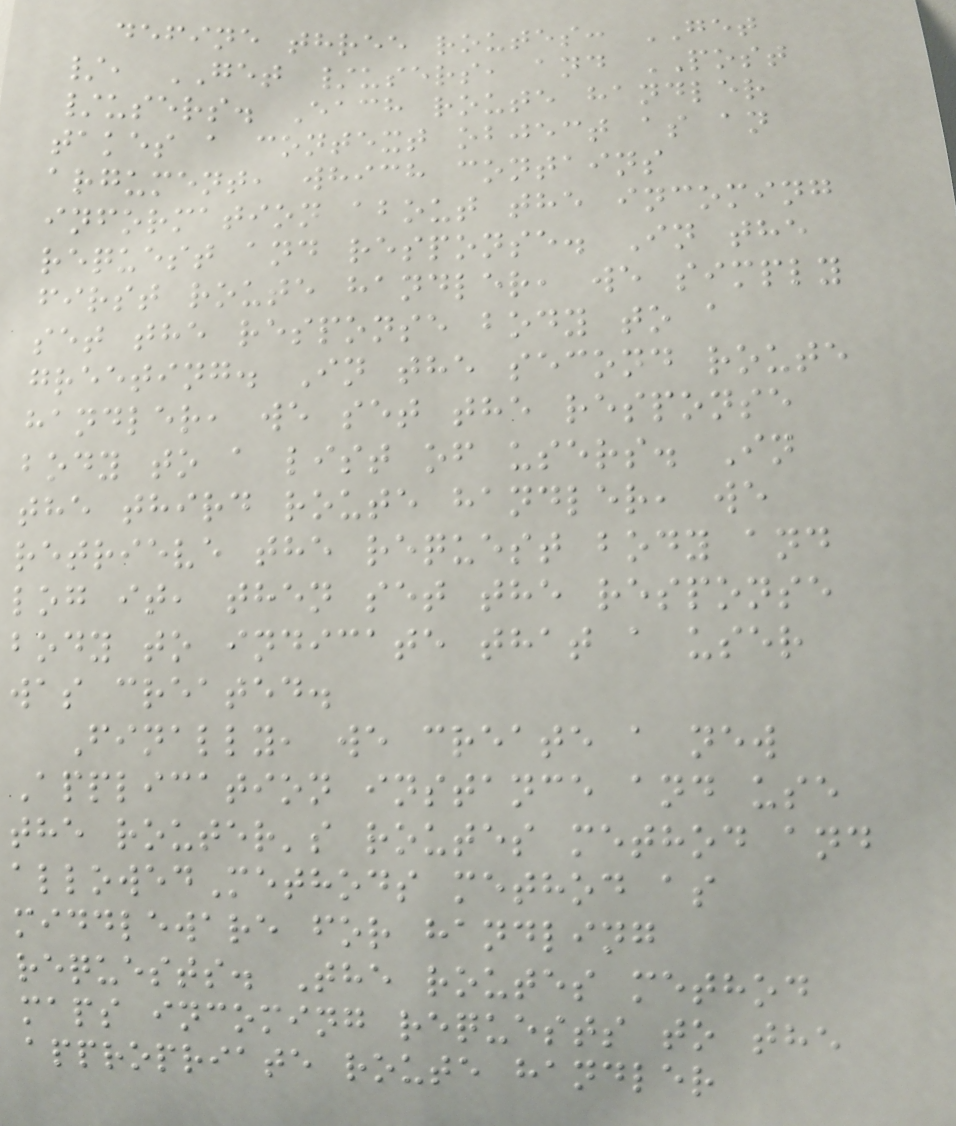define three routes: GET
/, GET /users, and POST
/users. Each route handler
takes a context object as an
argument, which contains
information about the incoming
request and response. In the
first route handler, we simply
set the response body to a
greeting. In the second route
handler, we set the response
body to a list of users. In
the third route handler, we
retrieve the request body and
log it, then set the response
body to indicate that a user
was created.
Finally, we create a new
Application instance and use
the router's routes method and
allowedMethods method as
middleware for handling
requests. The routes method
maps incoming requests to the
appropriate route handler
